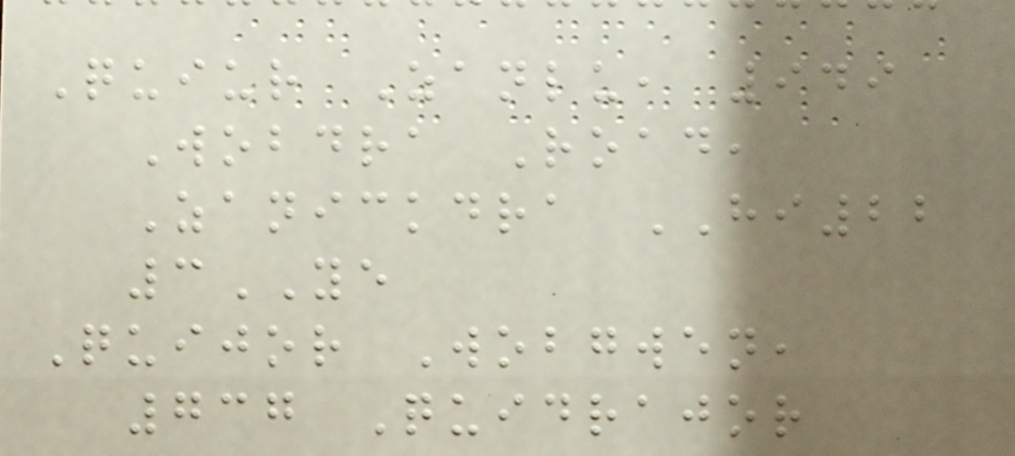Quiur Zanlu, 949
Wobdra Road,
Zanickdra HI22
3YE
Quijor Wobgwen,
737 Quidrajor
